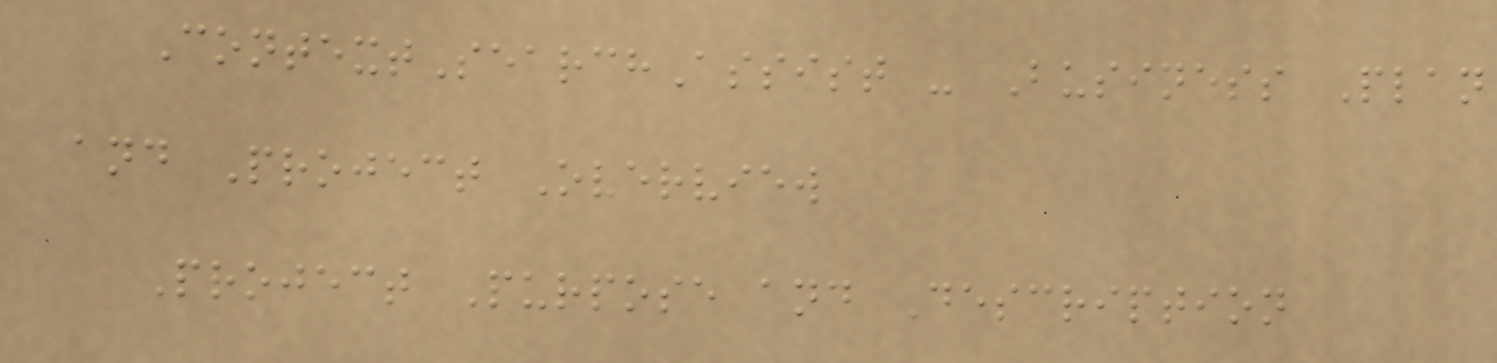ContextSearchAssist - Business Plan
and Project Overview
Project Purpose and Description
